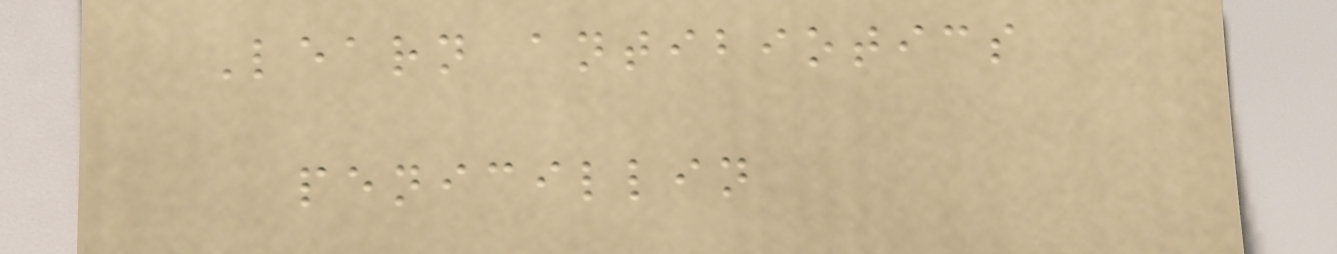Learn antibiotics
penicillin
